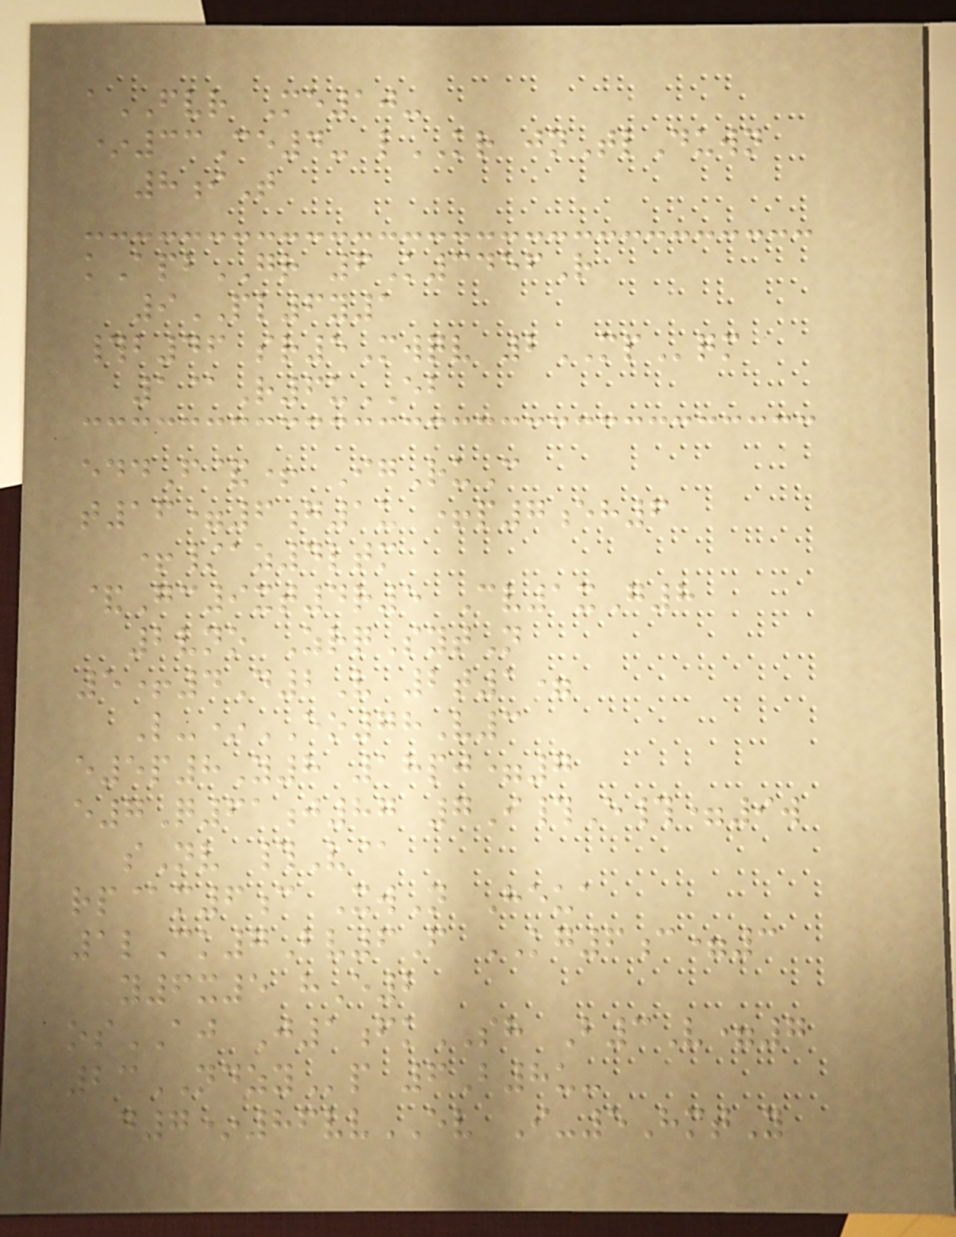aFVR Me10-
*33Ce4- lKR jnTlDuwn
8iT
kApbGR 6K3456R
9PL6y1
#b46 sr5Mwqv 2MPqm
1@R6uEB
eddF&+ IgRuC
t16=6g1u +p7eh6
+/az4ltm
&Gc9xt4r5 Cv1xG8
2vno ZrqSytN
5+4D2V 2t1=
L-*EO78V3
e5p8Y8 18pj=7
e7Q61j87 7I#E#=9w
sNv #V@
rp@m6c XwN Heua
1lCk7Bv6F KG6c=3
y6x5 hE2
osAJ J1fkSH B3V=7
23NDZYp 6B8u-
d7*86vvEV I-5HmtY
